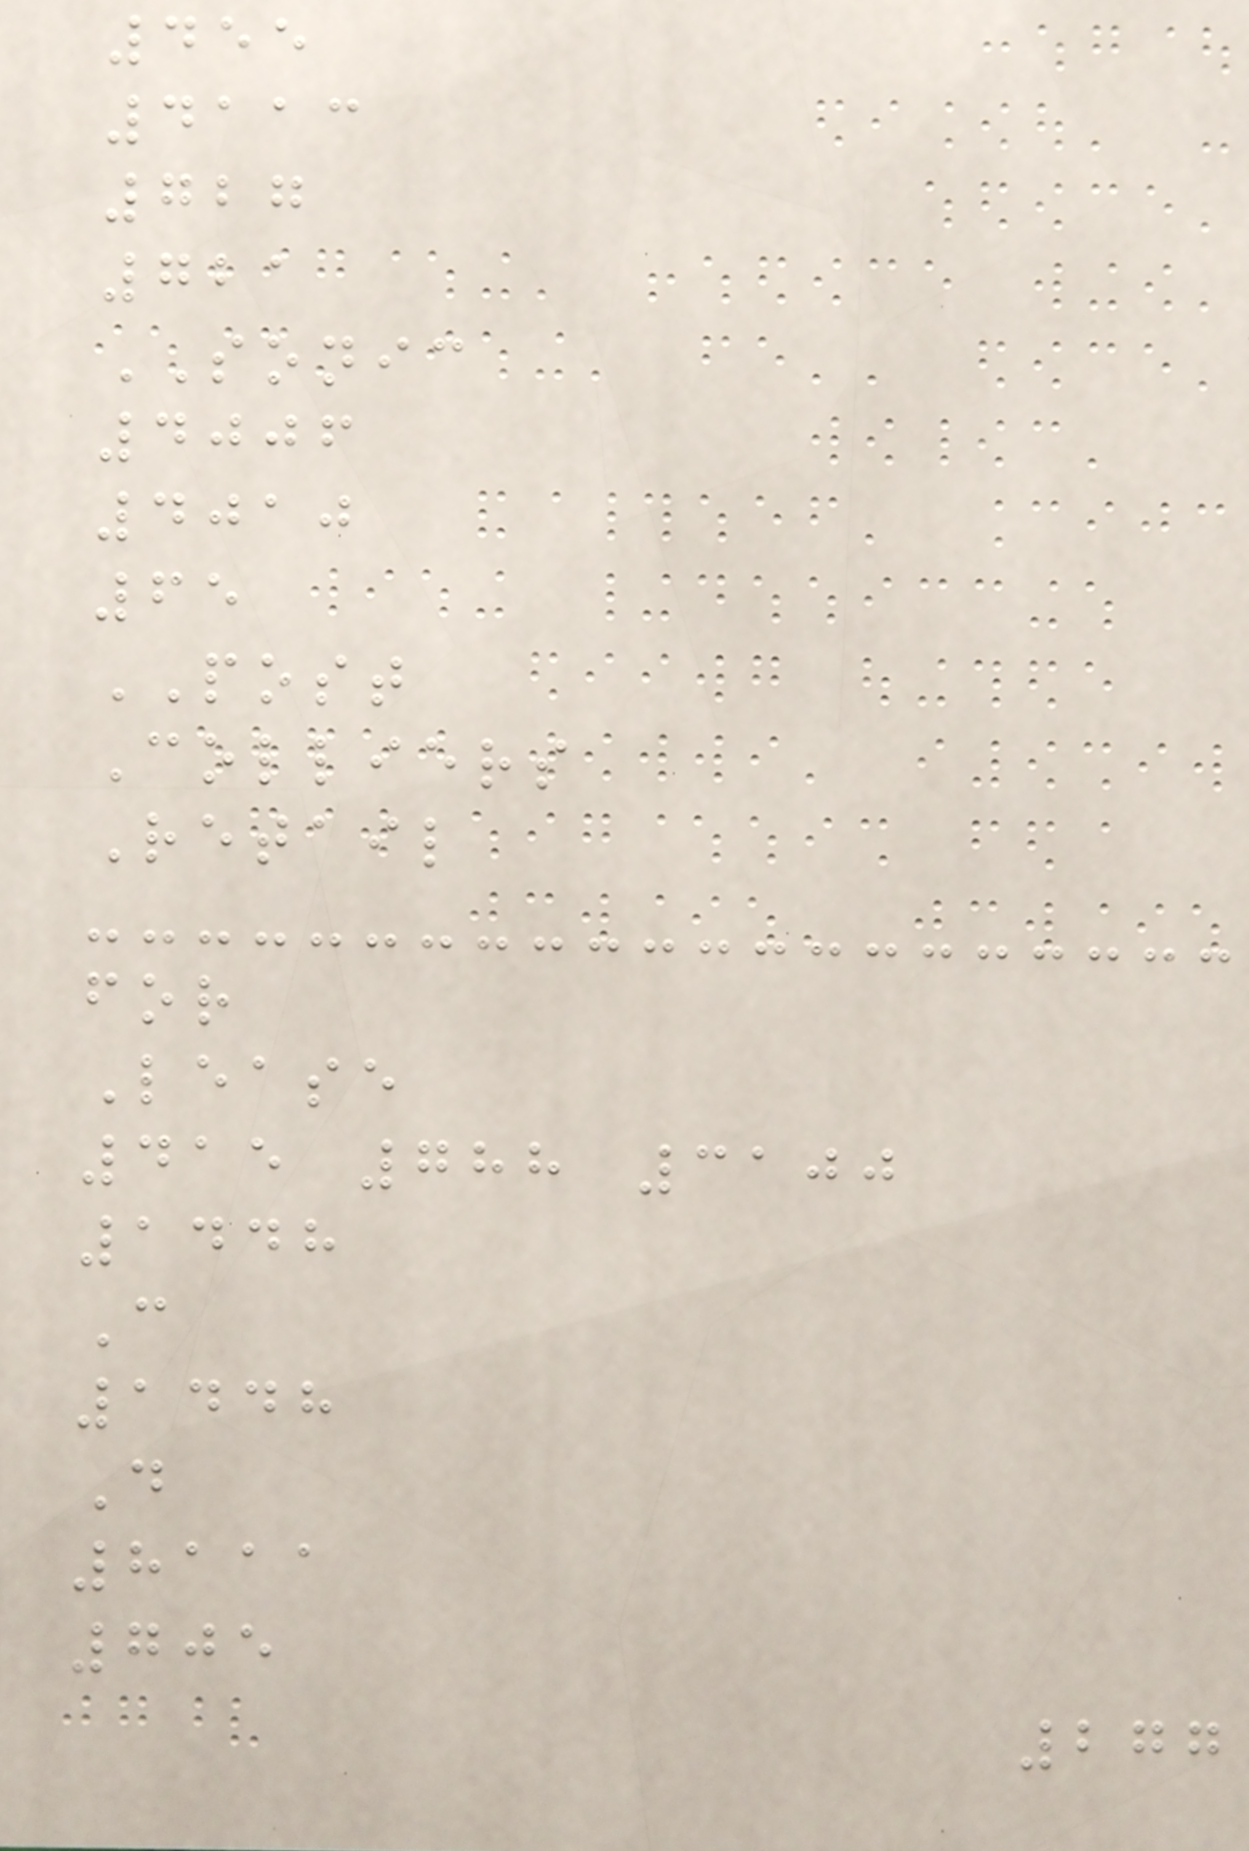455
4113
727
721
SONIC
4006
4010
65
POST
Colliers
Retail
for
Lease
415 788 3100
1448
C
1448
D
8111
705
277
